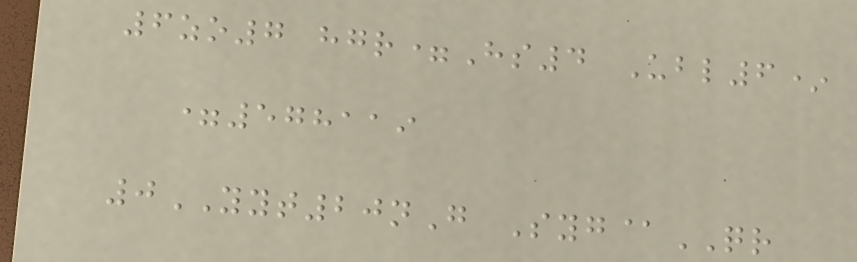6zo7 hgr=Hs4 Ubl6*
=578119
0YYT20nG Syg@QR
